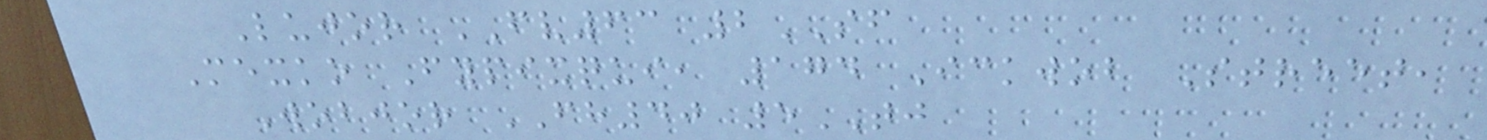Lujor FV63 2SF
Mexko Fypixqui, 174 Ickwob Street,
Wobjor FH40 5TJ
